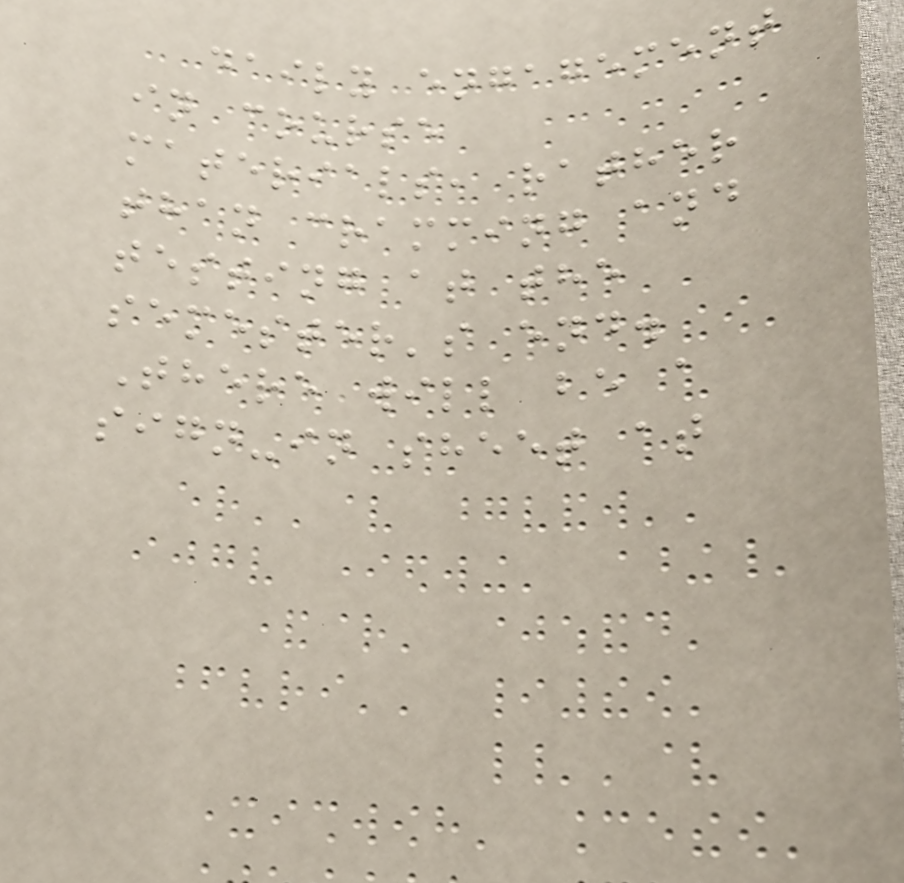daily engagement
in course
materials, rather
than cramming and
testing at the
semester's end.
There will be a
sign-in sheet at
